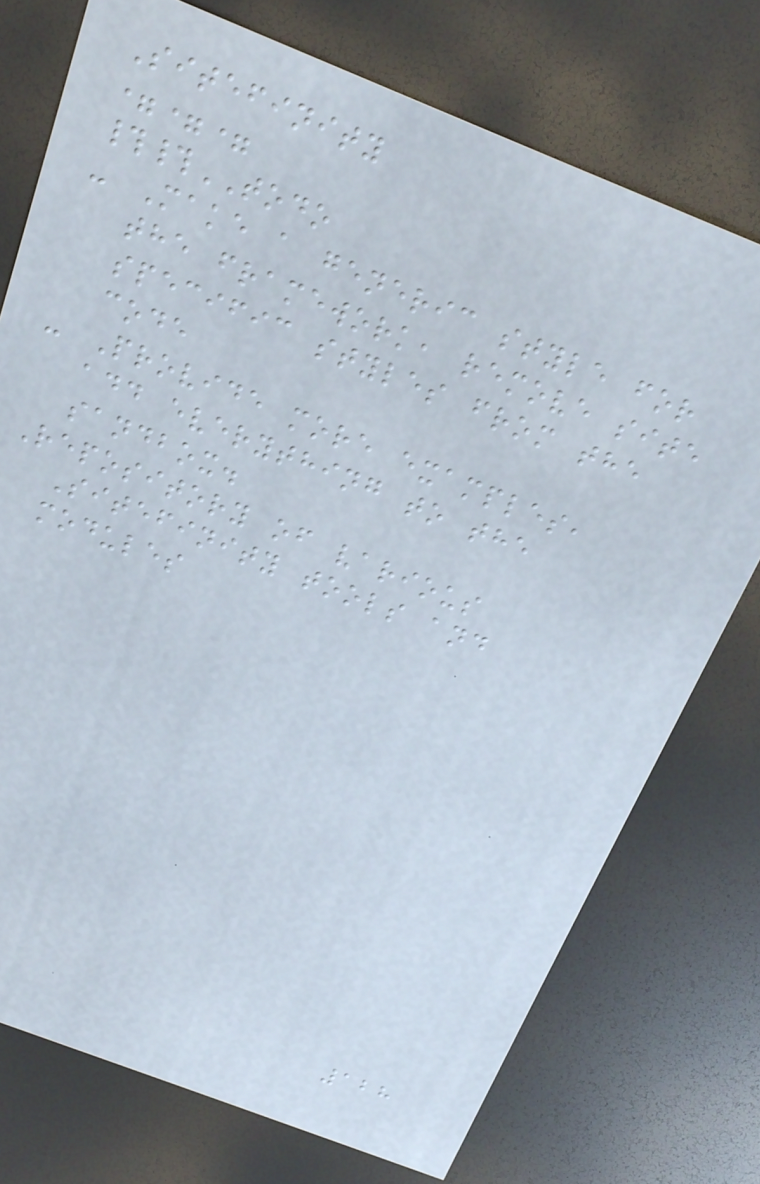Sitefinity
===
##TODO
- Make a generic style for
the framework, remove site
specific styles from the
code
- Provide more examples,
add everything to the
sandbox.
Repository of various
Sitefinity tools and
modules
128
